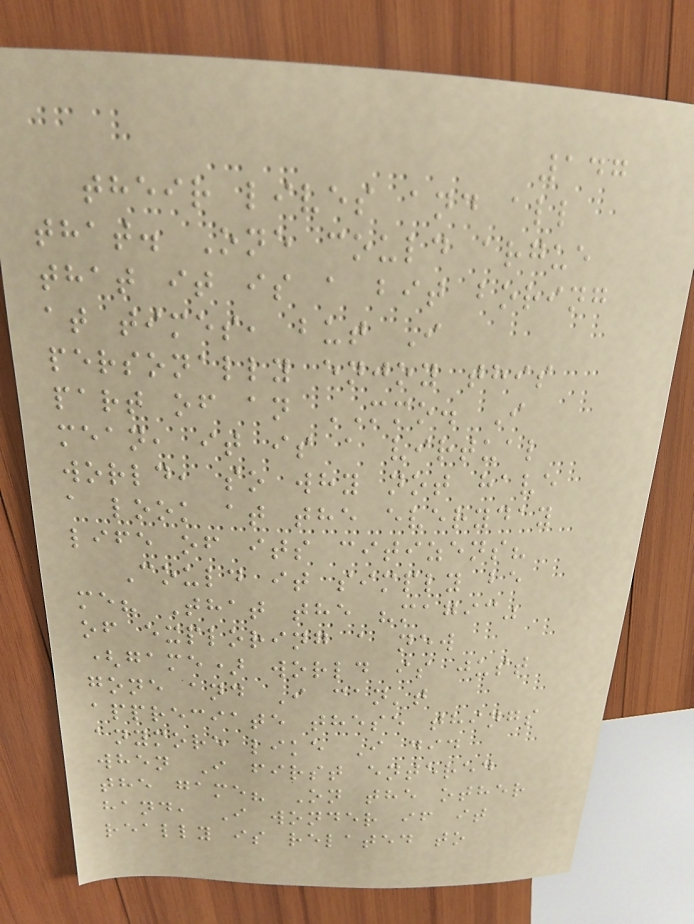147
their lives and all
that. One could argue
that it is a bit boring
at times, but I
personally enjoy this
part of an MMO. I
mean, it is a virtual
world, so why not have
a look at the everyday
life of its citizens?
Could it simply be
me? That the "magic"
of exploring a new
(game) world is just
gone and I can't
appreciate these things
anymore like I did
when I first entered
the game? On the other
hand, I wonder if it
really is related to
